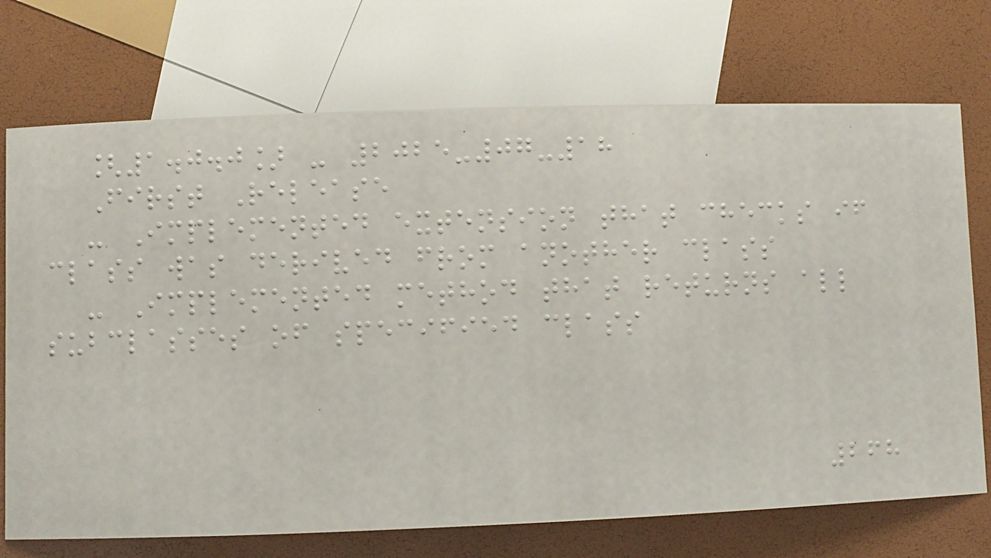[1.0.0] - 2025-07-18
First Release
- Implemented extension that checks if
class was derived from another class
- Implemented method that returns all
subclasses of specified class
268
